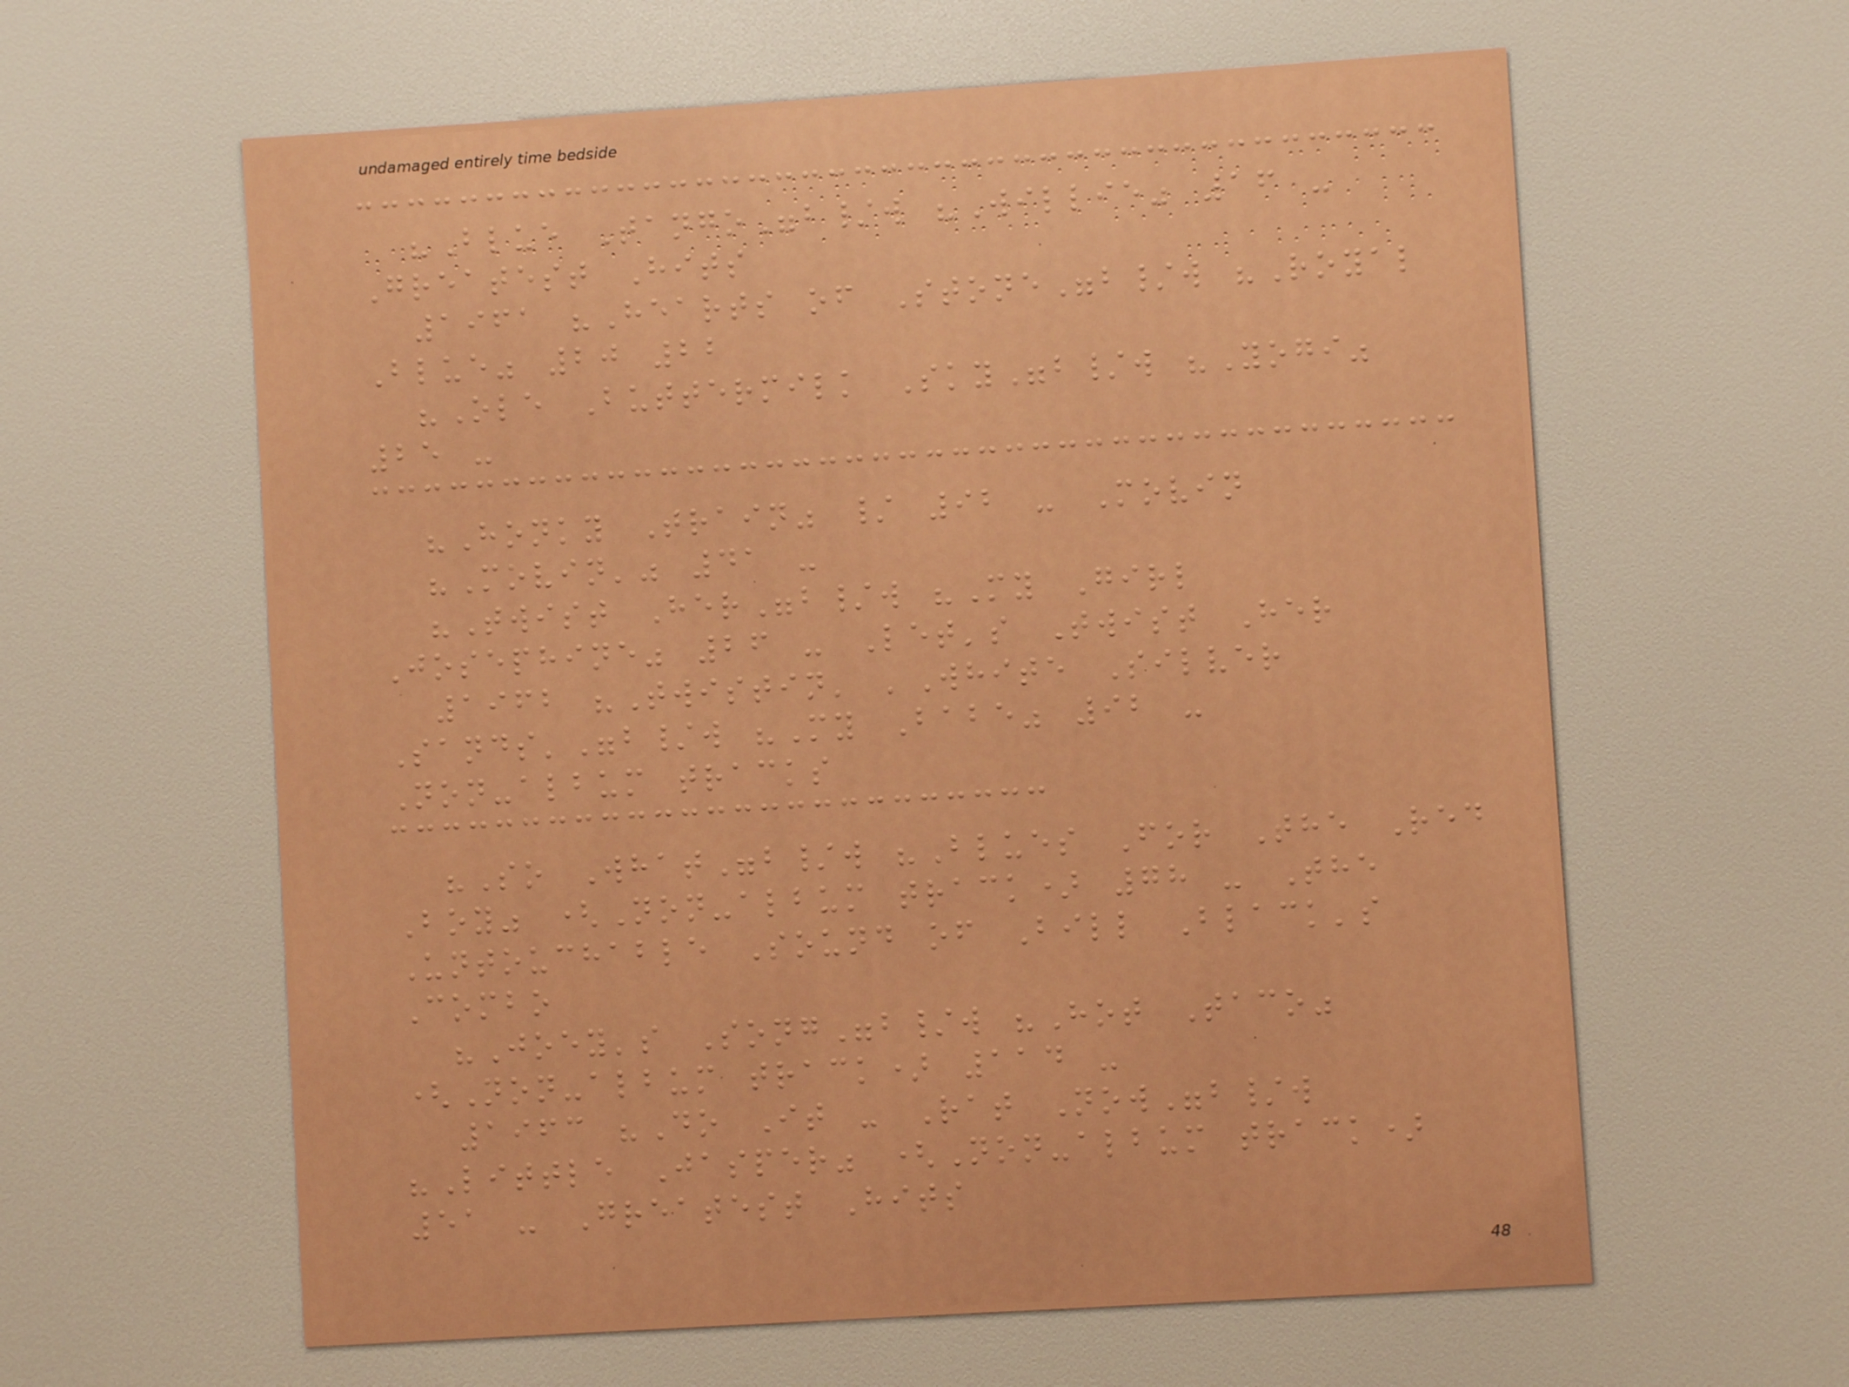"Blue Tango"b/w "Willie" 16 -
Greatest Hits
1961 "Hearts of Stone"b/w "Royal
Blue" 20 22
"Ole Buttermilk Sky"b/w "Yogi"
25 -
"Honky Train" / 92 - Movin
"Movin'" 41 -
"Twist Her"b/w "My Girl
Josephine" 26 - Let's Twist Her
1962 "Twistin' 'White Silver
Sands'"b/w "My Babe" 92 -
Non-album tracks
"So What"b/w "Blues For The Red
Boy" (Non-album track) 78 - The
Untouchable Sound of Bill Black's
Combo
"Joey's Song"b/w "Hot Taco"
(Non-album track) 114 -
1963 "Do It - Rat Now"b/w
"Little Jasper" (Non-album track)
51 - Greatest Hits
